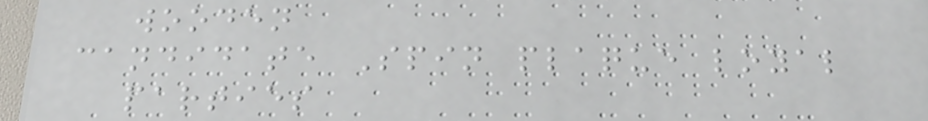wooden
candidate Spin plaque loyal
parties
